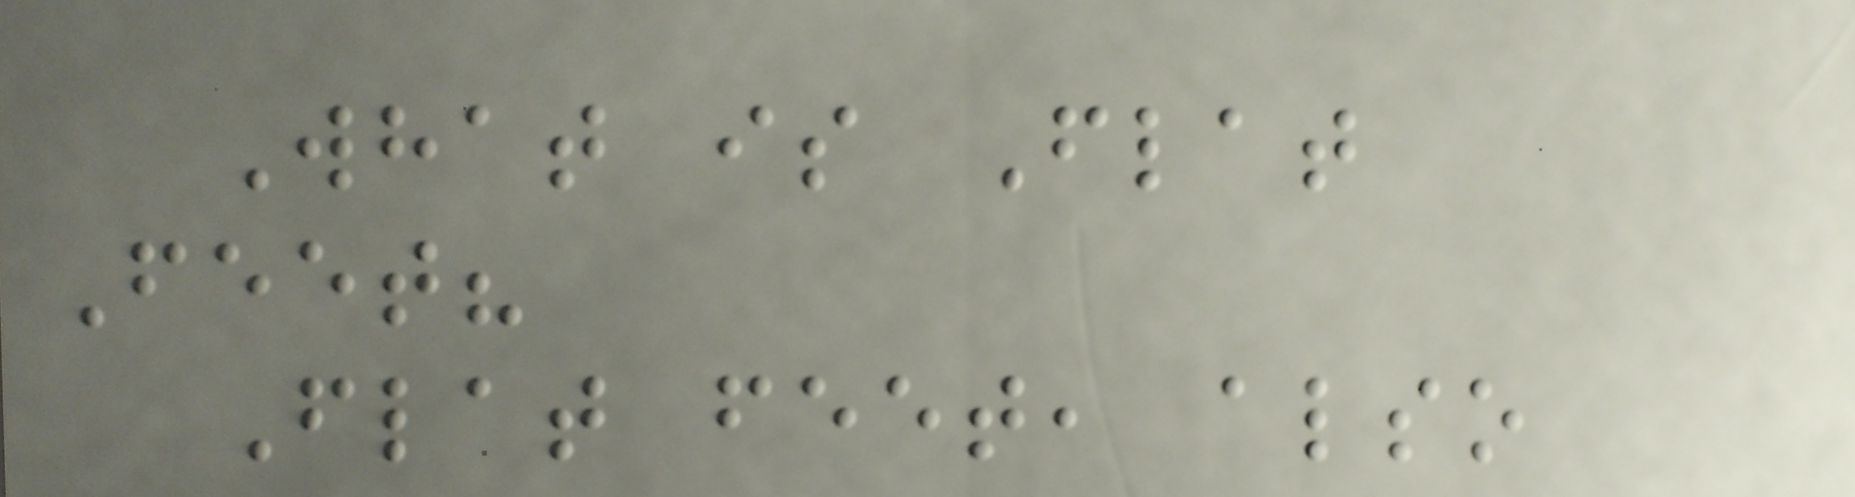What is Flat
Feet?
Flat feet, also
